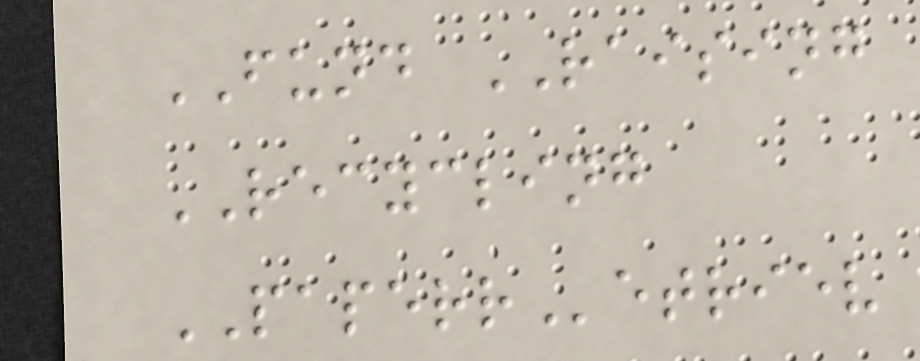FUND RAISING
RECYCLING
PAPERRetriev
